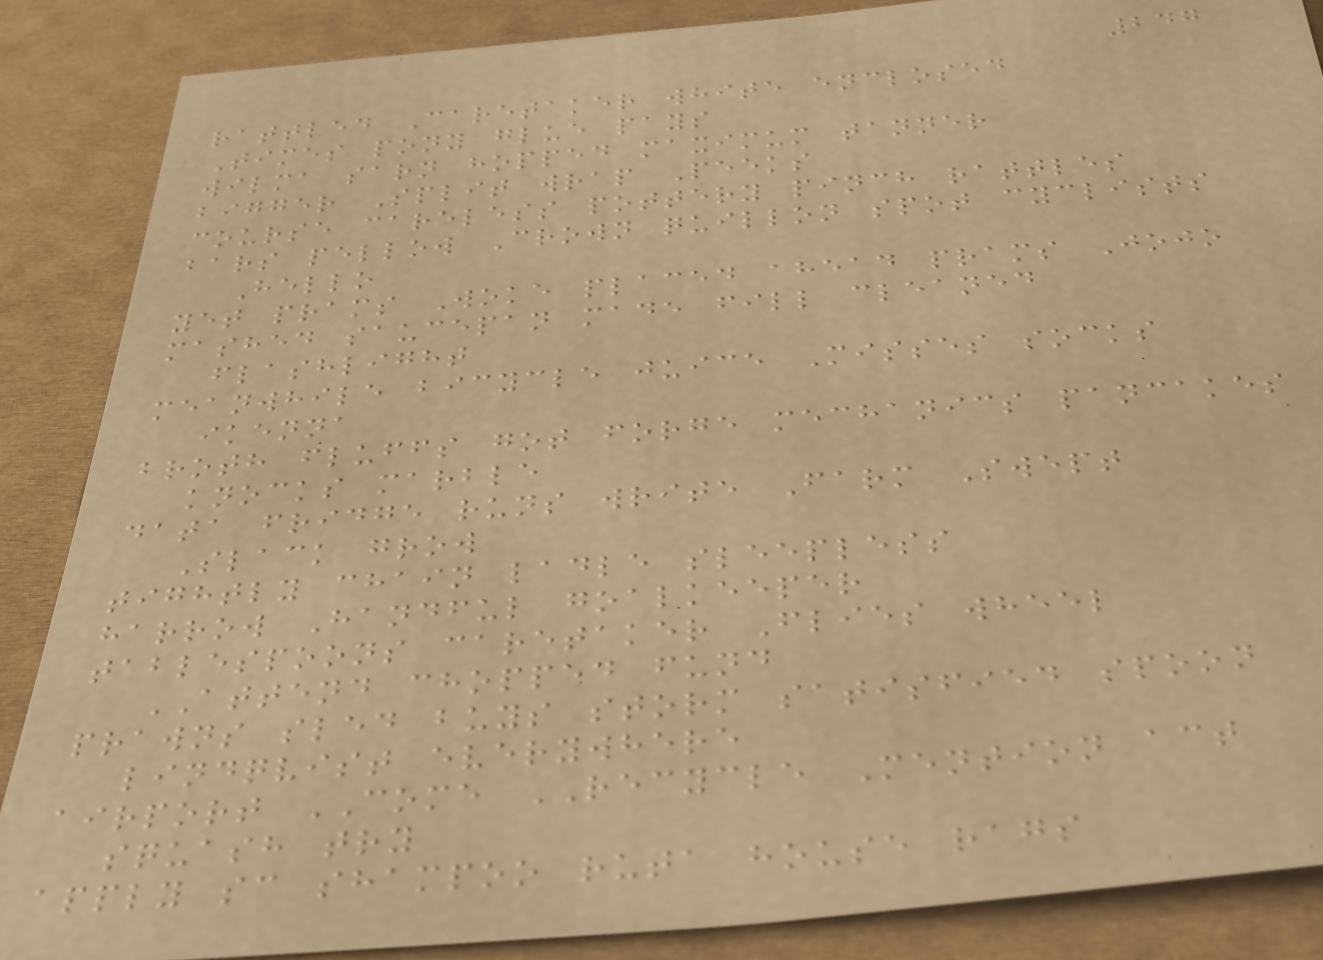247
rattled Caretaker white enclosed
Times pony glue pays
wilma sarn hopped maximum tanner
bigger Split wrap Peeks
course careless pottery pinch rattles
bars pellow Crown quillon spot cyclists
Hello
yet prams Woke placed ahead prams Jojo
mashed saucepan made fill cleaned
flashlight
meanwhile bicycle juice Misses socks
ikenna
broth fluffs got forge mechanics pancakes
knocks marble
data fridge runs write Farm Swept
Slack grow
tightly chain ladle sleepless
harrow Handful goalkeeper
tablespoons caretaker Flies wheel
ATTEND chopped fund
prawns sled buys storm satisfied spoon
lindqvist everywhere
airport COME RECYCLE Mention act
squash try
apply sc shampoo ruta house rags
